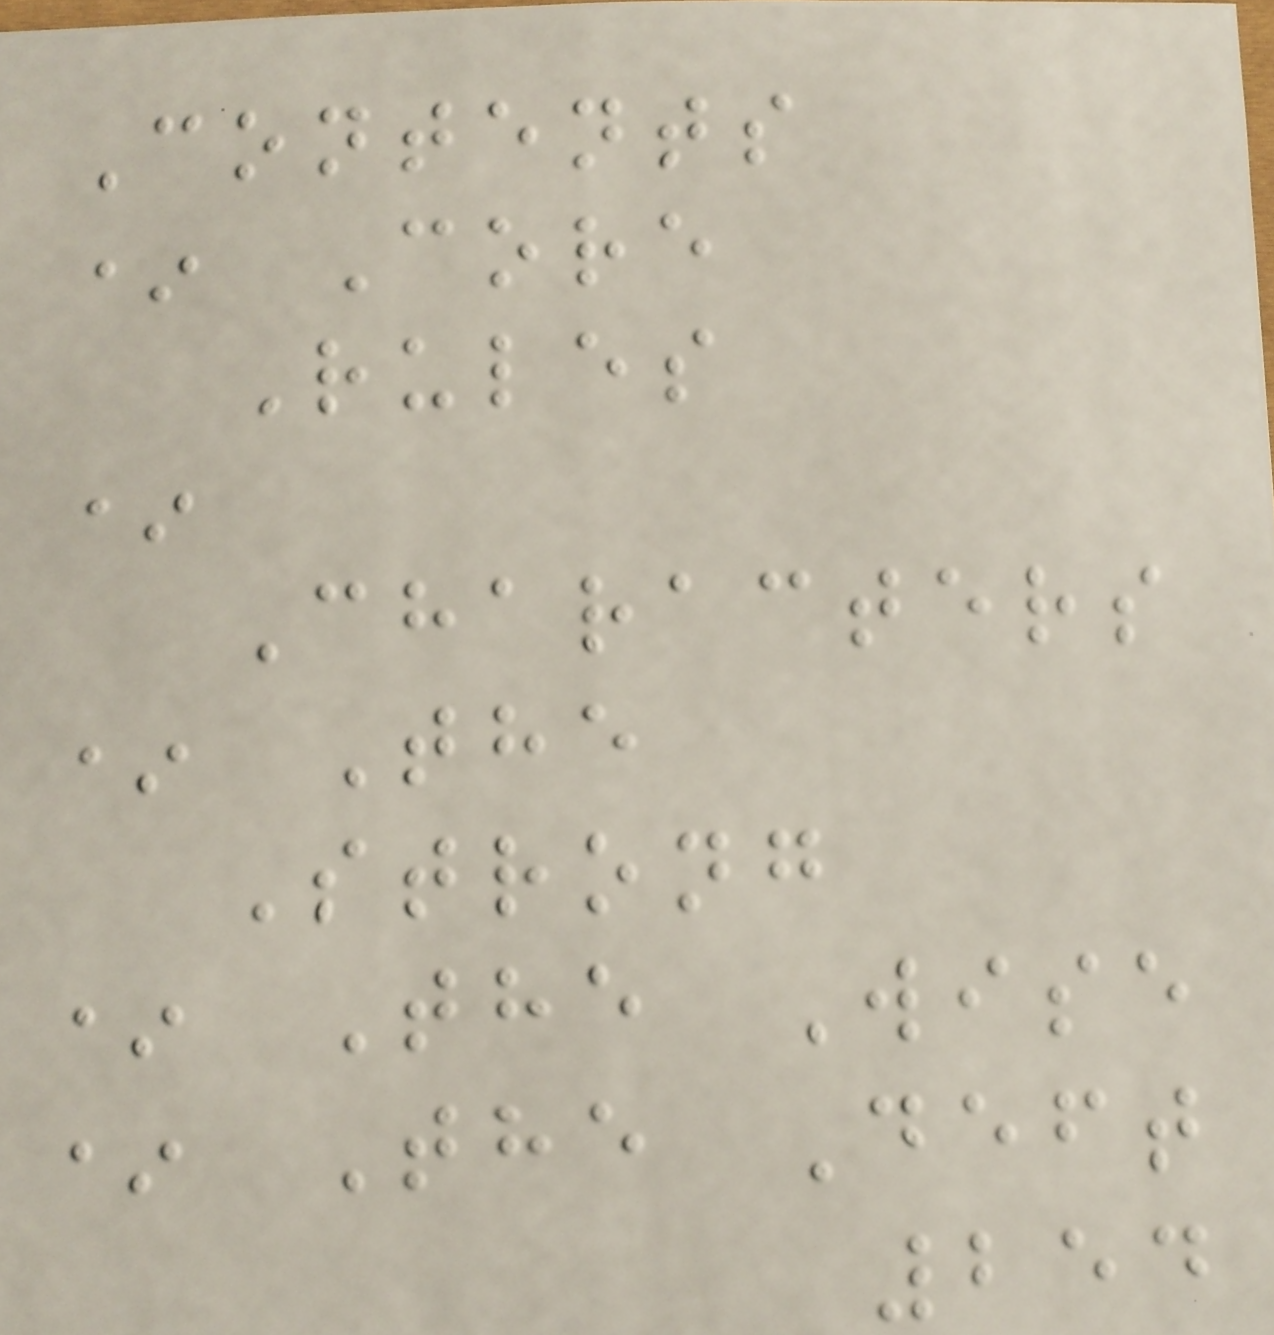Contents
* Core
Rules
*
Characters
* The
Strong
* The Wise
* The Deft
254
